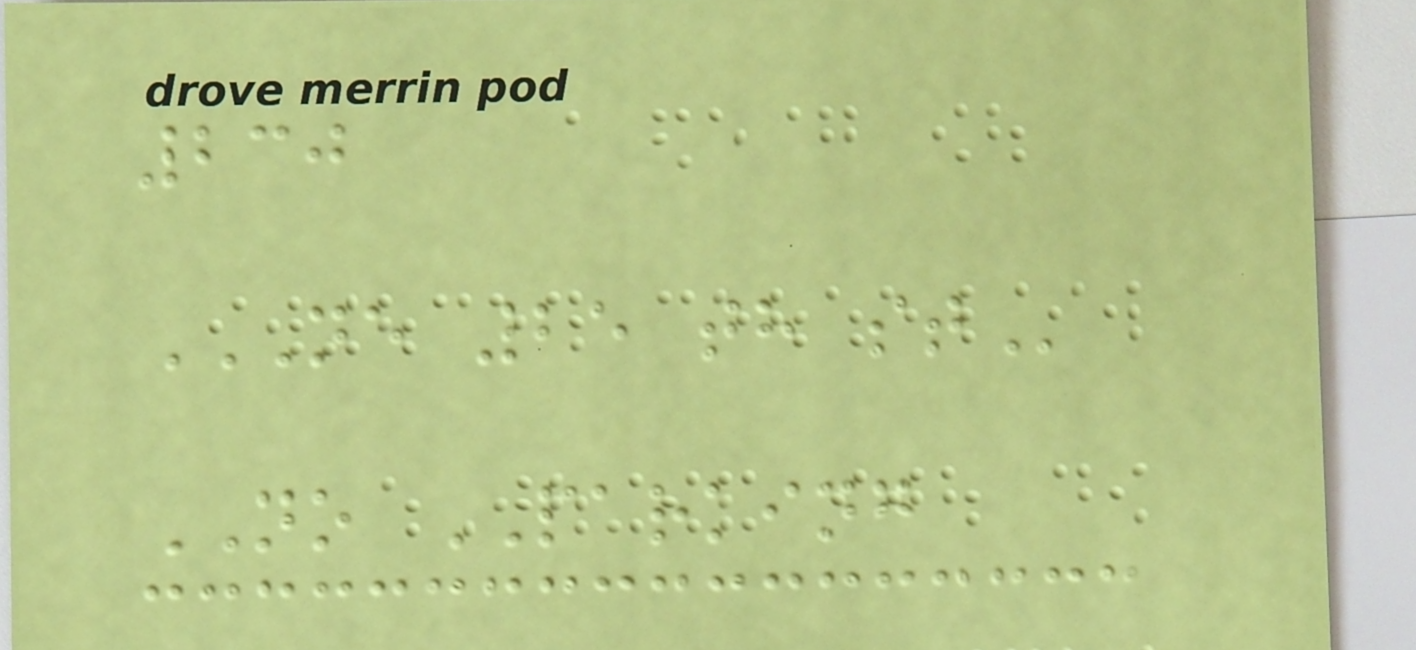230
NE 25 TH ST
NO PARKING
